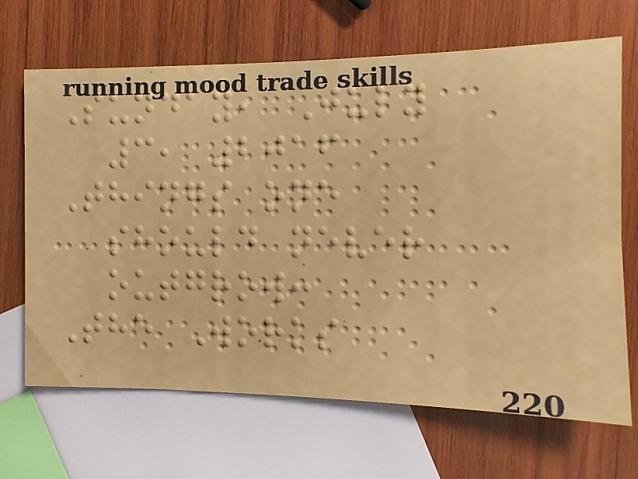Sunday, July
3, 2016
Things one
should never
outgrow:
The Works
